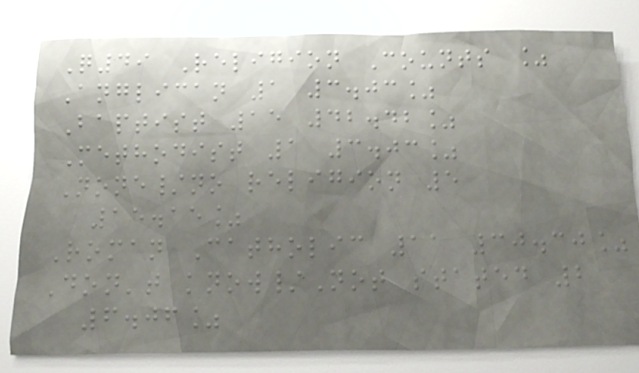Q49 Religion Counts %
Anglican 1 3.03%
Baptist 15 42.42%
Methodist 1 3.03%
None/no religion 5
15.15%
Roman Catholic 11 30.30%
Don't know/Not stated 2
6.06%
